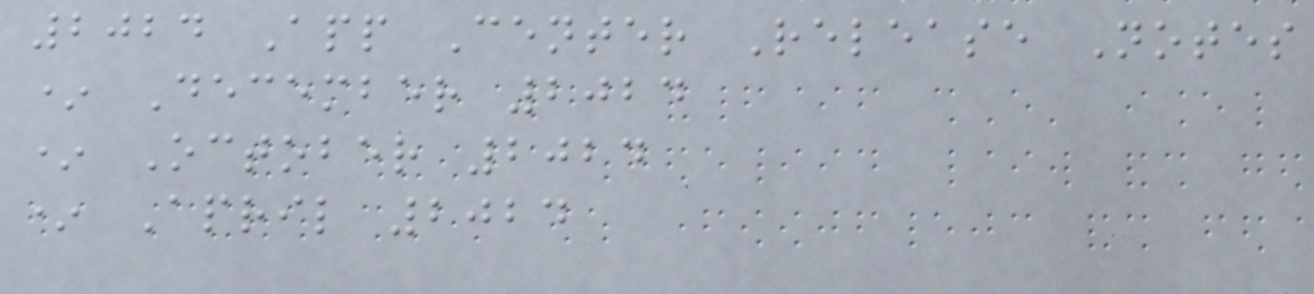2024 App Center Release Notes
* December 2024
* October 2024
* April 2024
